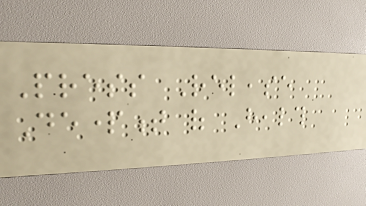Press Release
Department of Health
